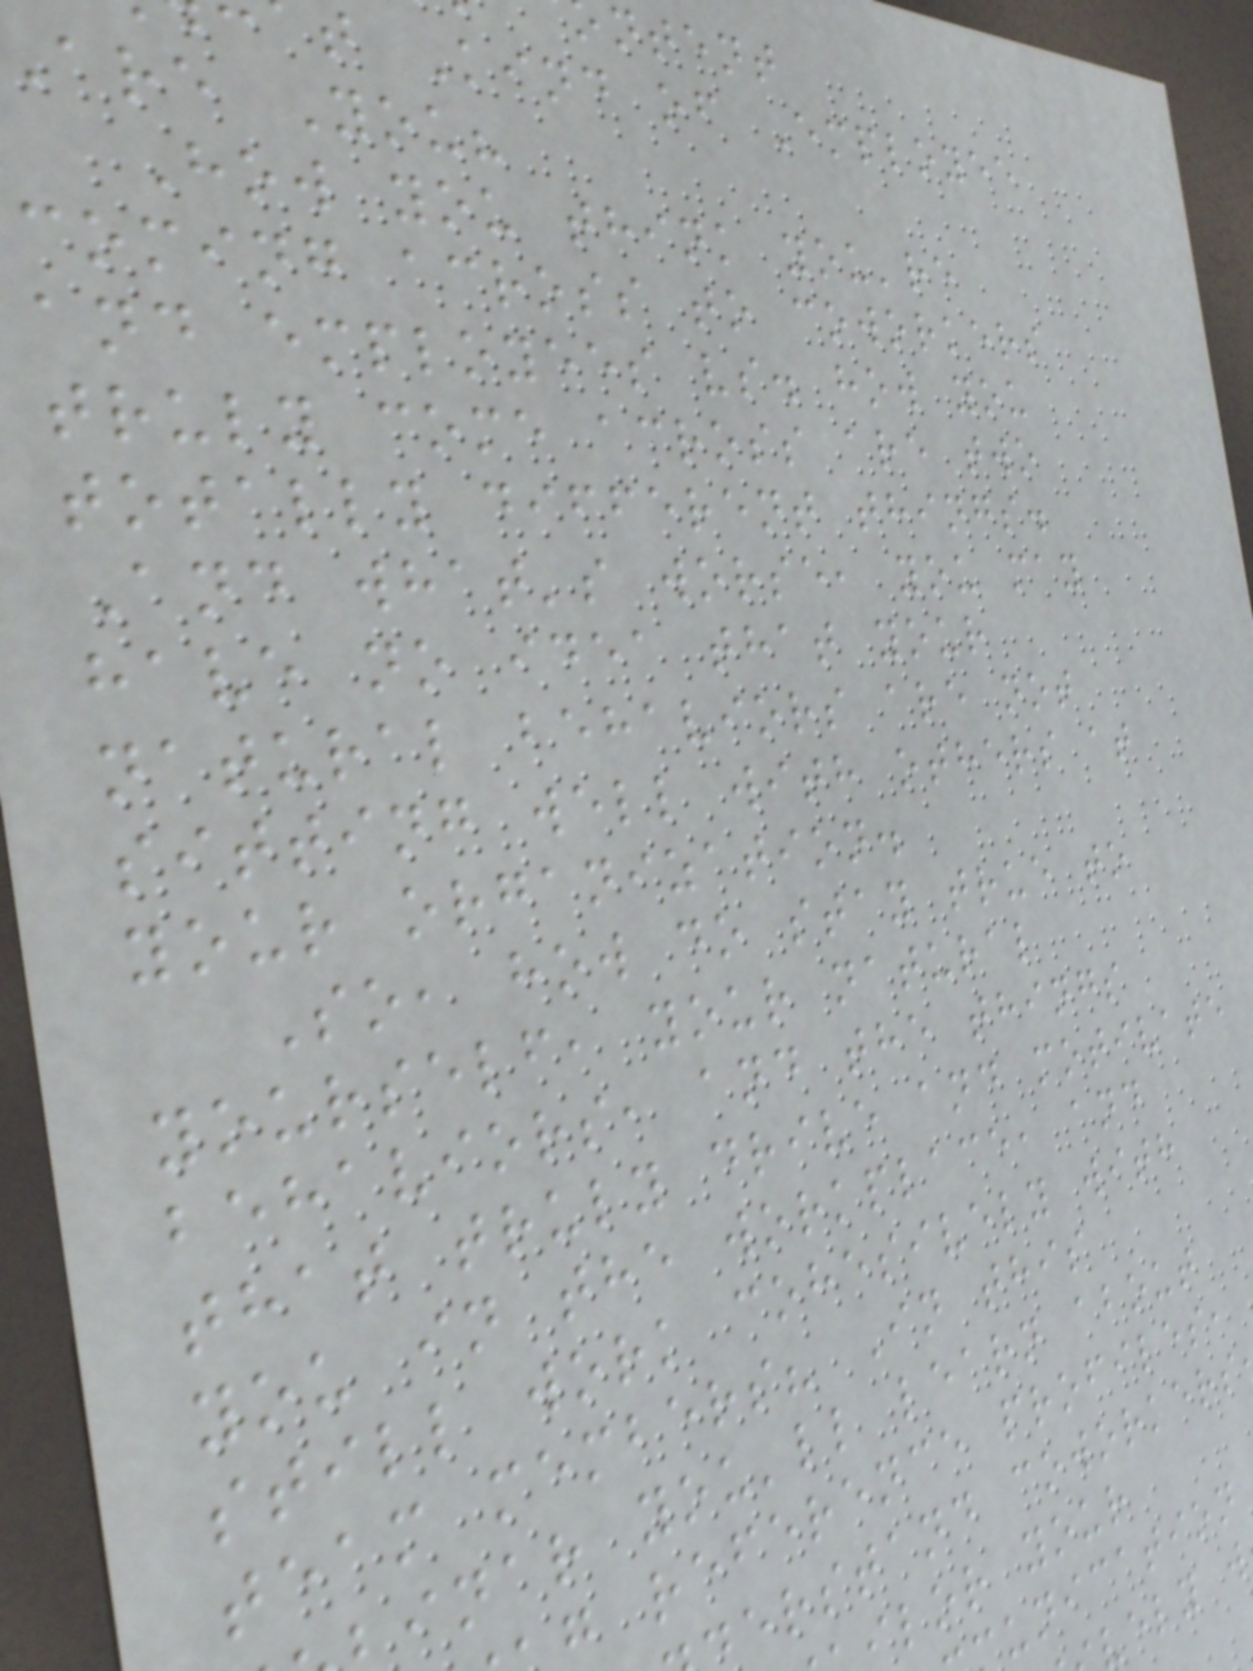ntent
t Kind of Employee
are You?
How you think you're
coming across to coworkers
and employees vs. how you
truly come across are two
totally different things.
And what's worse, you may
have no idea that your
natural behaviors are not
sitting well with others at
your organization.
So, how do stay true to
yourself, your natural
behaviors, and the things
that truly drive and motivate
you in the workplace, and
still work cohesively with
team members? In this
inar you'll learn about
g reference profiles,
erstand coworkers
ilor your
unication
